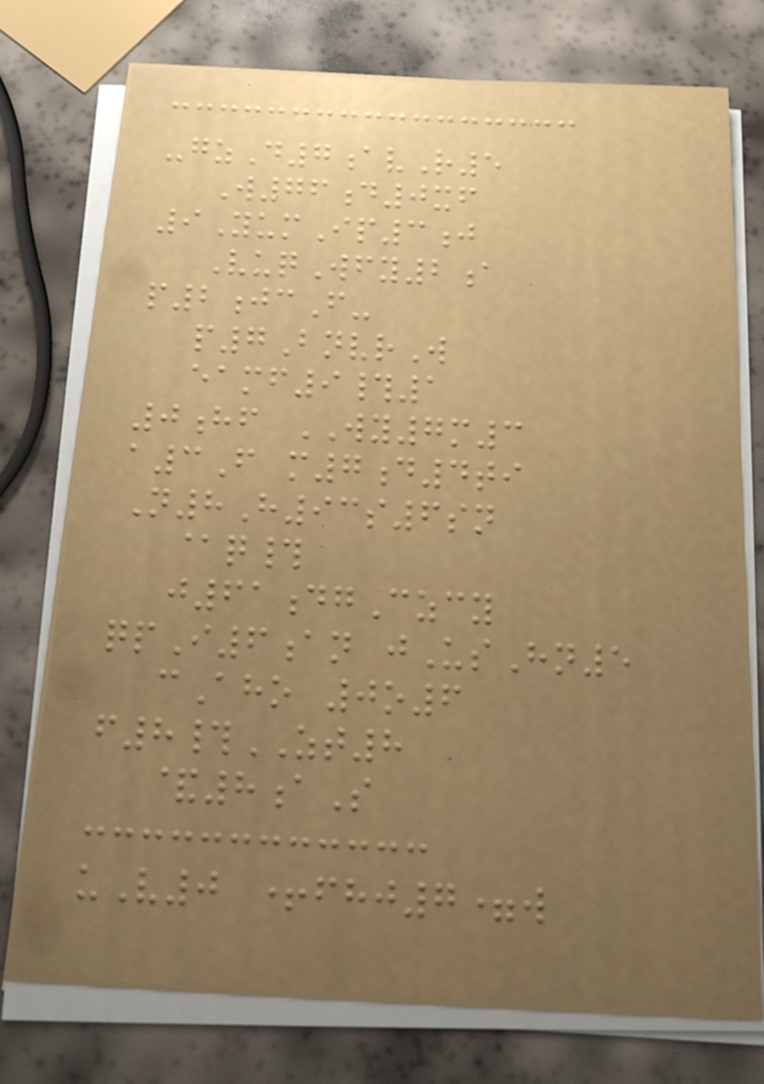-gzD7avR5
W76d0xf
9YumIp3j
VuqWfy2a
p2jcF-
p7BnvrW
eamf9#1
0hf WY7m3
a3F m7d4ti
N8H93s6sn
@q#
j61dgCzcy
qpI6an jUsHn5
cAho 0o6
f8#ZT8
&8aS
uV0 +fhj7=w
